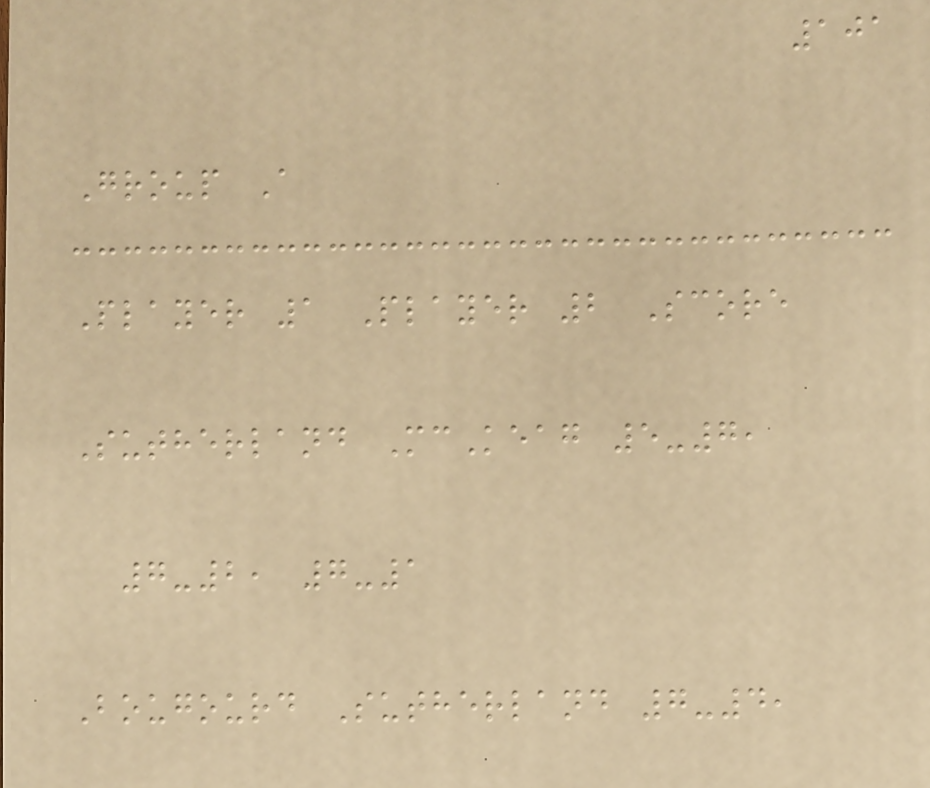101
Group A
Player 1 Player 2 Score
Sutherland McKeag 5-7,
7-2, 7-1
Bougourd Sutherland 7-4,
